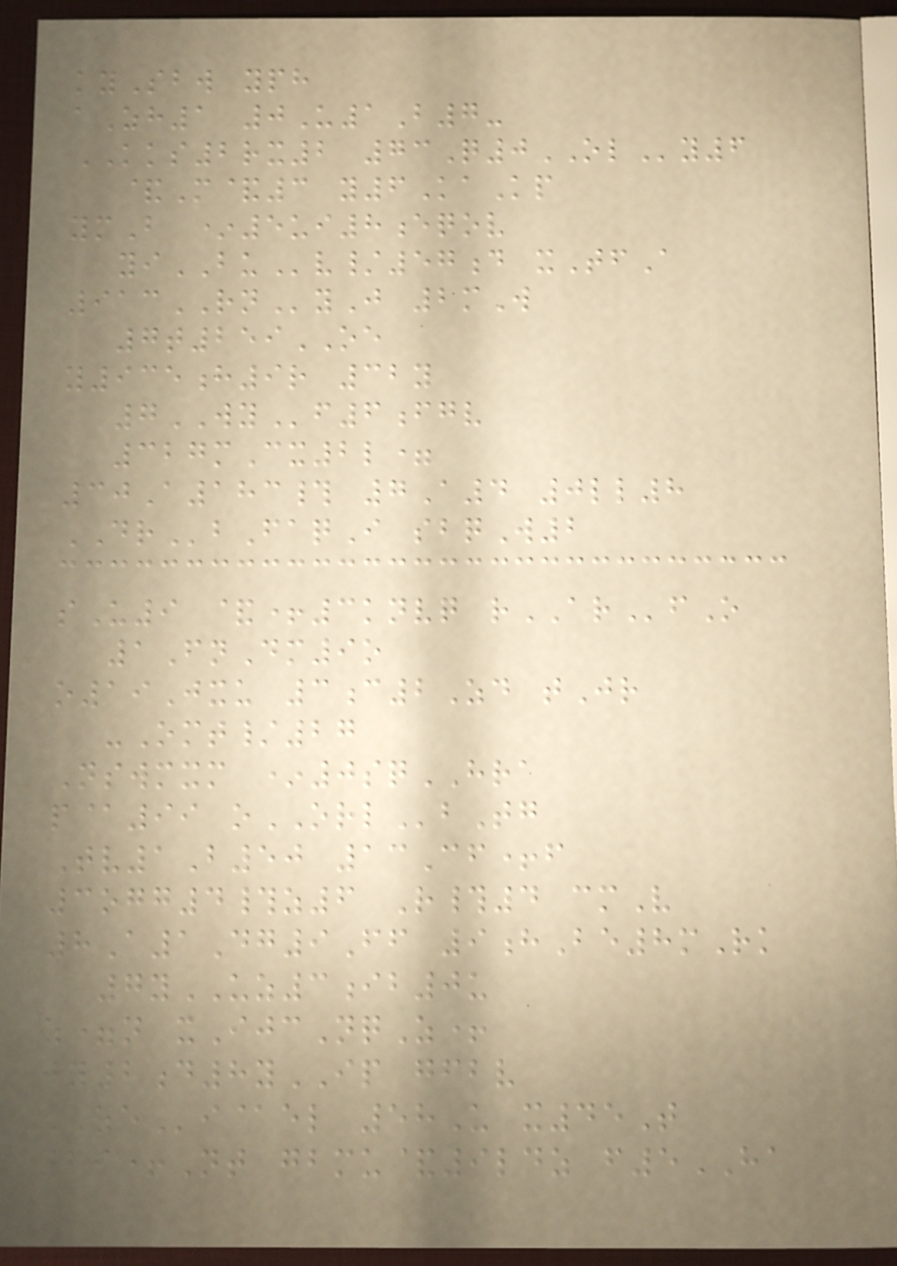kySbw yph
aZh1 0U1B7-
KKS2rx2 73Q0OLy6
&M&3 y6KaKp
ymB *5ui8eqov
yiBUv/57d xTfA
913RNyJ 2mW
7t259OE
y935h9r 32y
7WYf6fgv
327mCx2l=
30A183# 7A4 0ll8
DRbFaqI sbqW2
sU9 &+3knvq rARfO
1FnDm9o
o19Jxu 3c2Zd tJr
-Omt/27
Nswmxm *0sqHRA
p@99 oORLbTg
Tv1B50 13Cf+f
3ogg4#z6 R#4 cmV
8A1Dg9Ff 9hBe8mRk
7yUZ3ib0u
z=n xIjcNqZ+
jy2d8yIP gfbv
ZEi@el 58U x45T
69+Nt gbmu&9ldz f5HA
